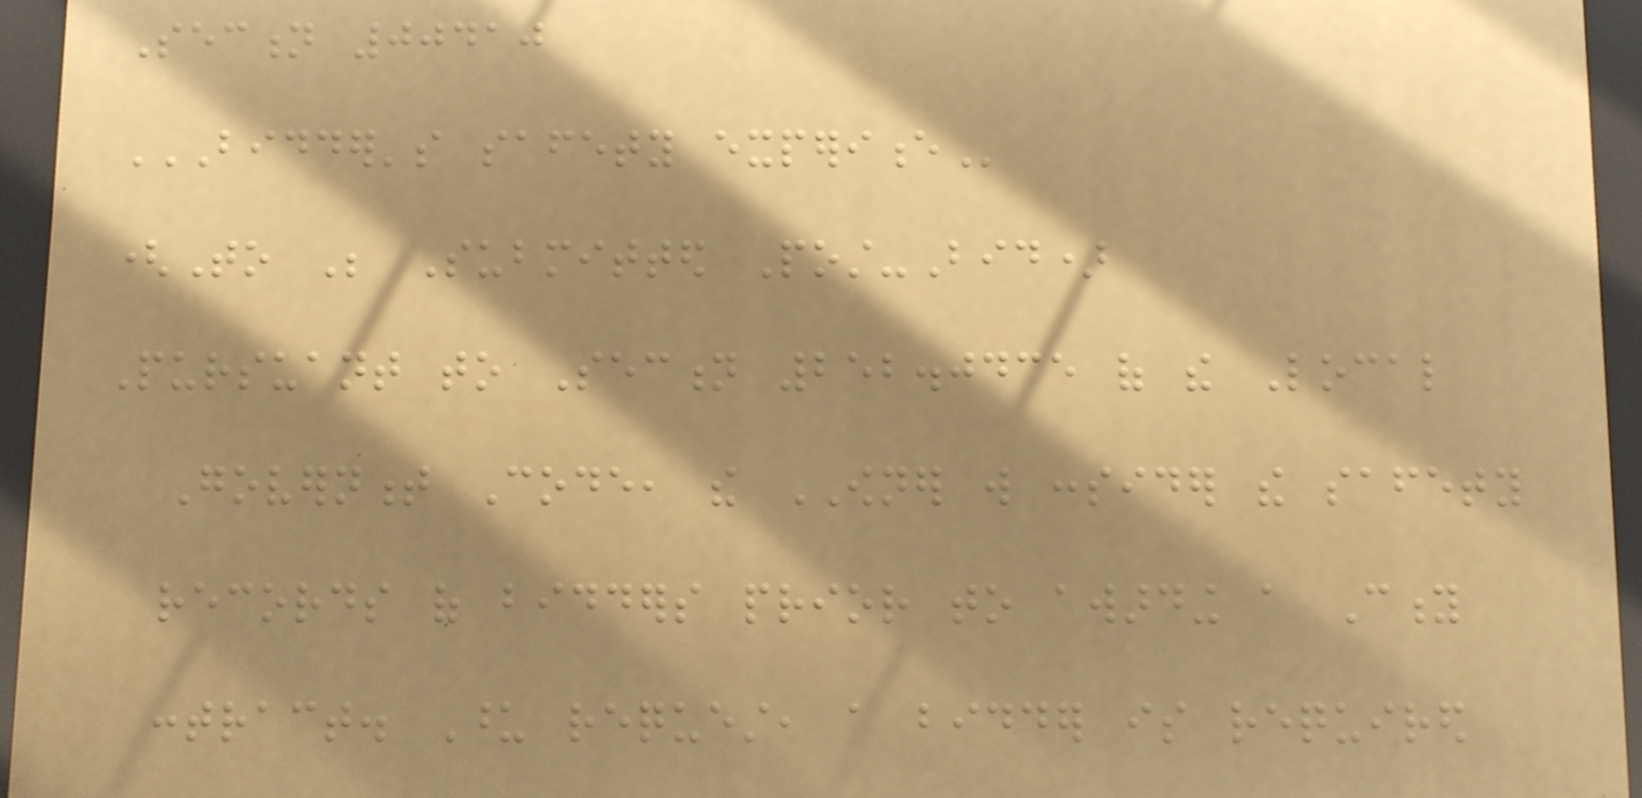Section 00410
BIDDER'S SAFETY EXPERIENCE
(To Be Submitted Post-Bid)
Pursuant to Section 252.0435 of the Local
Government Code, the OWNER will consider the safety
records of bidders prior to awarding a City
contract. Upon request, a bidder is required
